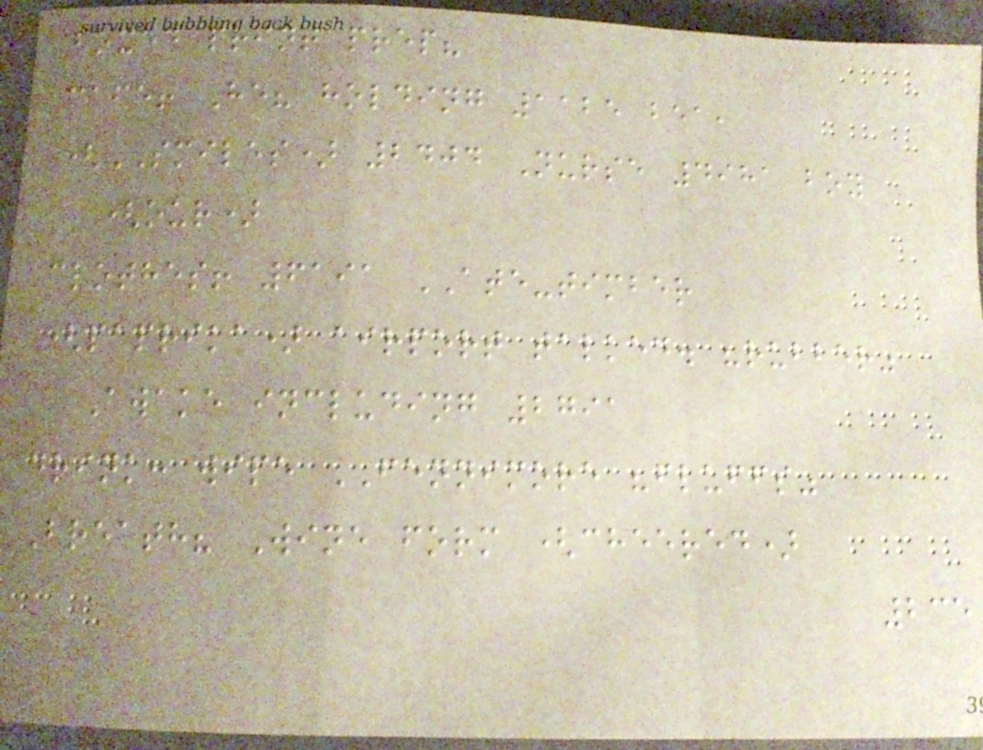boxed print prep?
cafe! He? holding 1125 bea,
(SMILES) 2404 Nurse 4981 boy
(our)
clothes! 6191 ATE-timber
(paprika) airport talked. "rubber"
Awake including 2791
drink: wipe FENNIMORE "fluffs"
Breath? Wine form (cheered)
235
